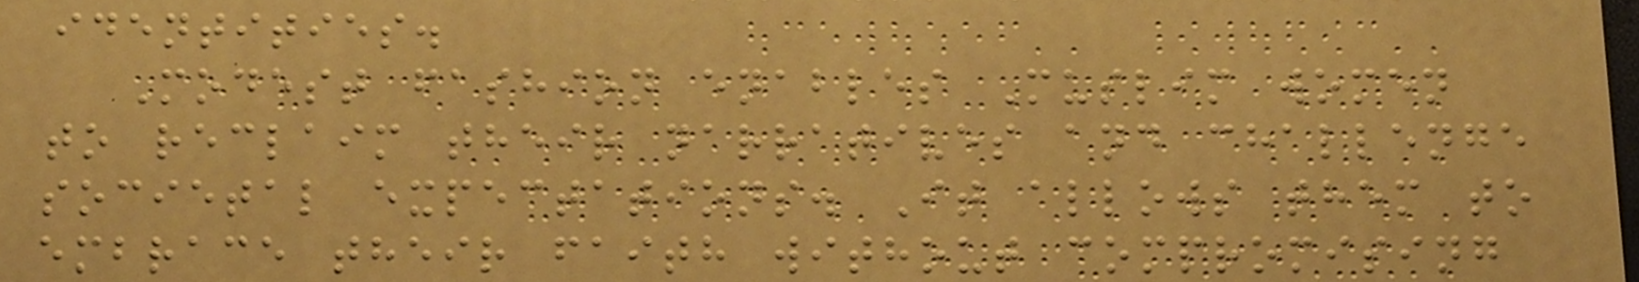identities.
Modest fashion enables Muslim women
to reclaim their narratives and challenge
societal expectations. It allows them to
embrace their faith without compromising
